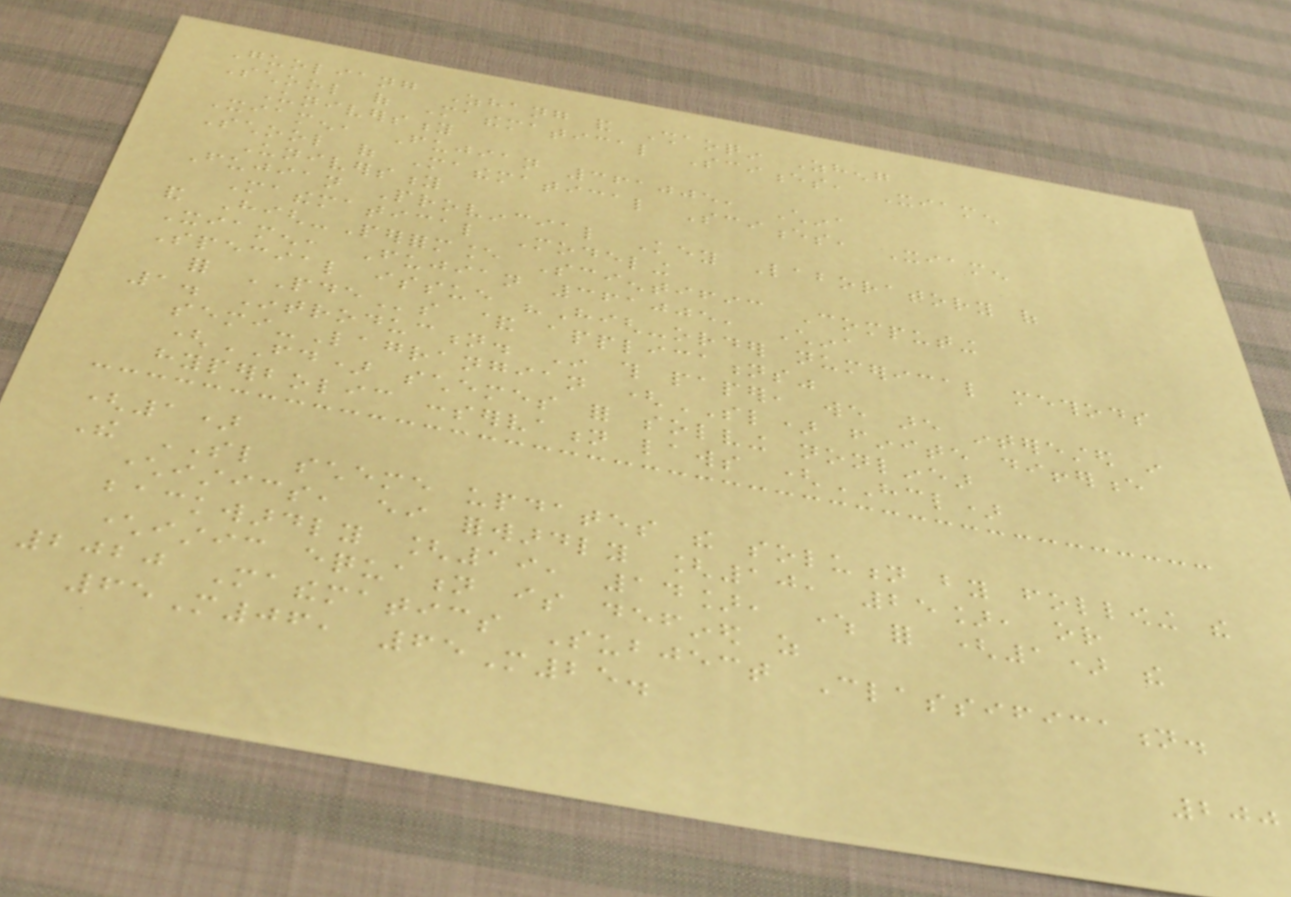Guoliang Zhang and Shaoqin Zheng
School of Mathematical Sciences, Xiamen
University
Xiamen, Fujian 361005, China
School of Mathematical Sciences, Xiamen
University
Fujian Provincial Key Laboratory of
Mathematical Modeling
and High-Performance Scientific Computing
Xiamen, Fujian 361005, China
Special issue "High-order numerical methods
for PDEs & applications"
1. Introduction. In this paper, we are interested in
semi-Lagrangian (SL) finite difference
(FD) schemes for solving nonlinear
hyperbolic conservation laws (HCL)
(1)
The SL scheme updates the solution by following the
characteristics, either forwardly [10, 25], or
backwardly [19, 14], where for (1) the
characteristic equation is defined as
2020 Mathematics Subject Classification.
65M06, 65M25.
200
